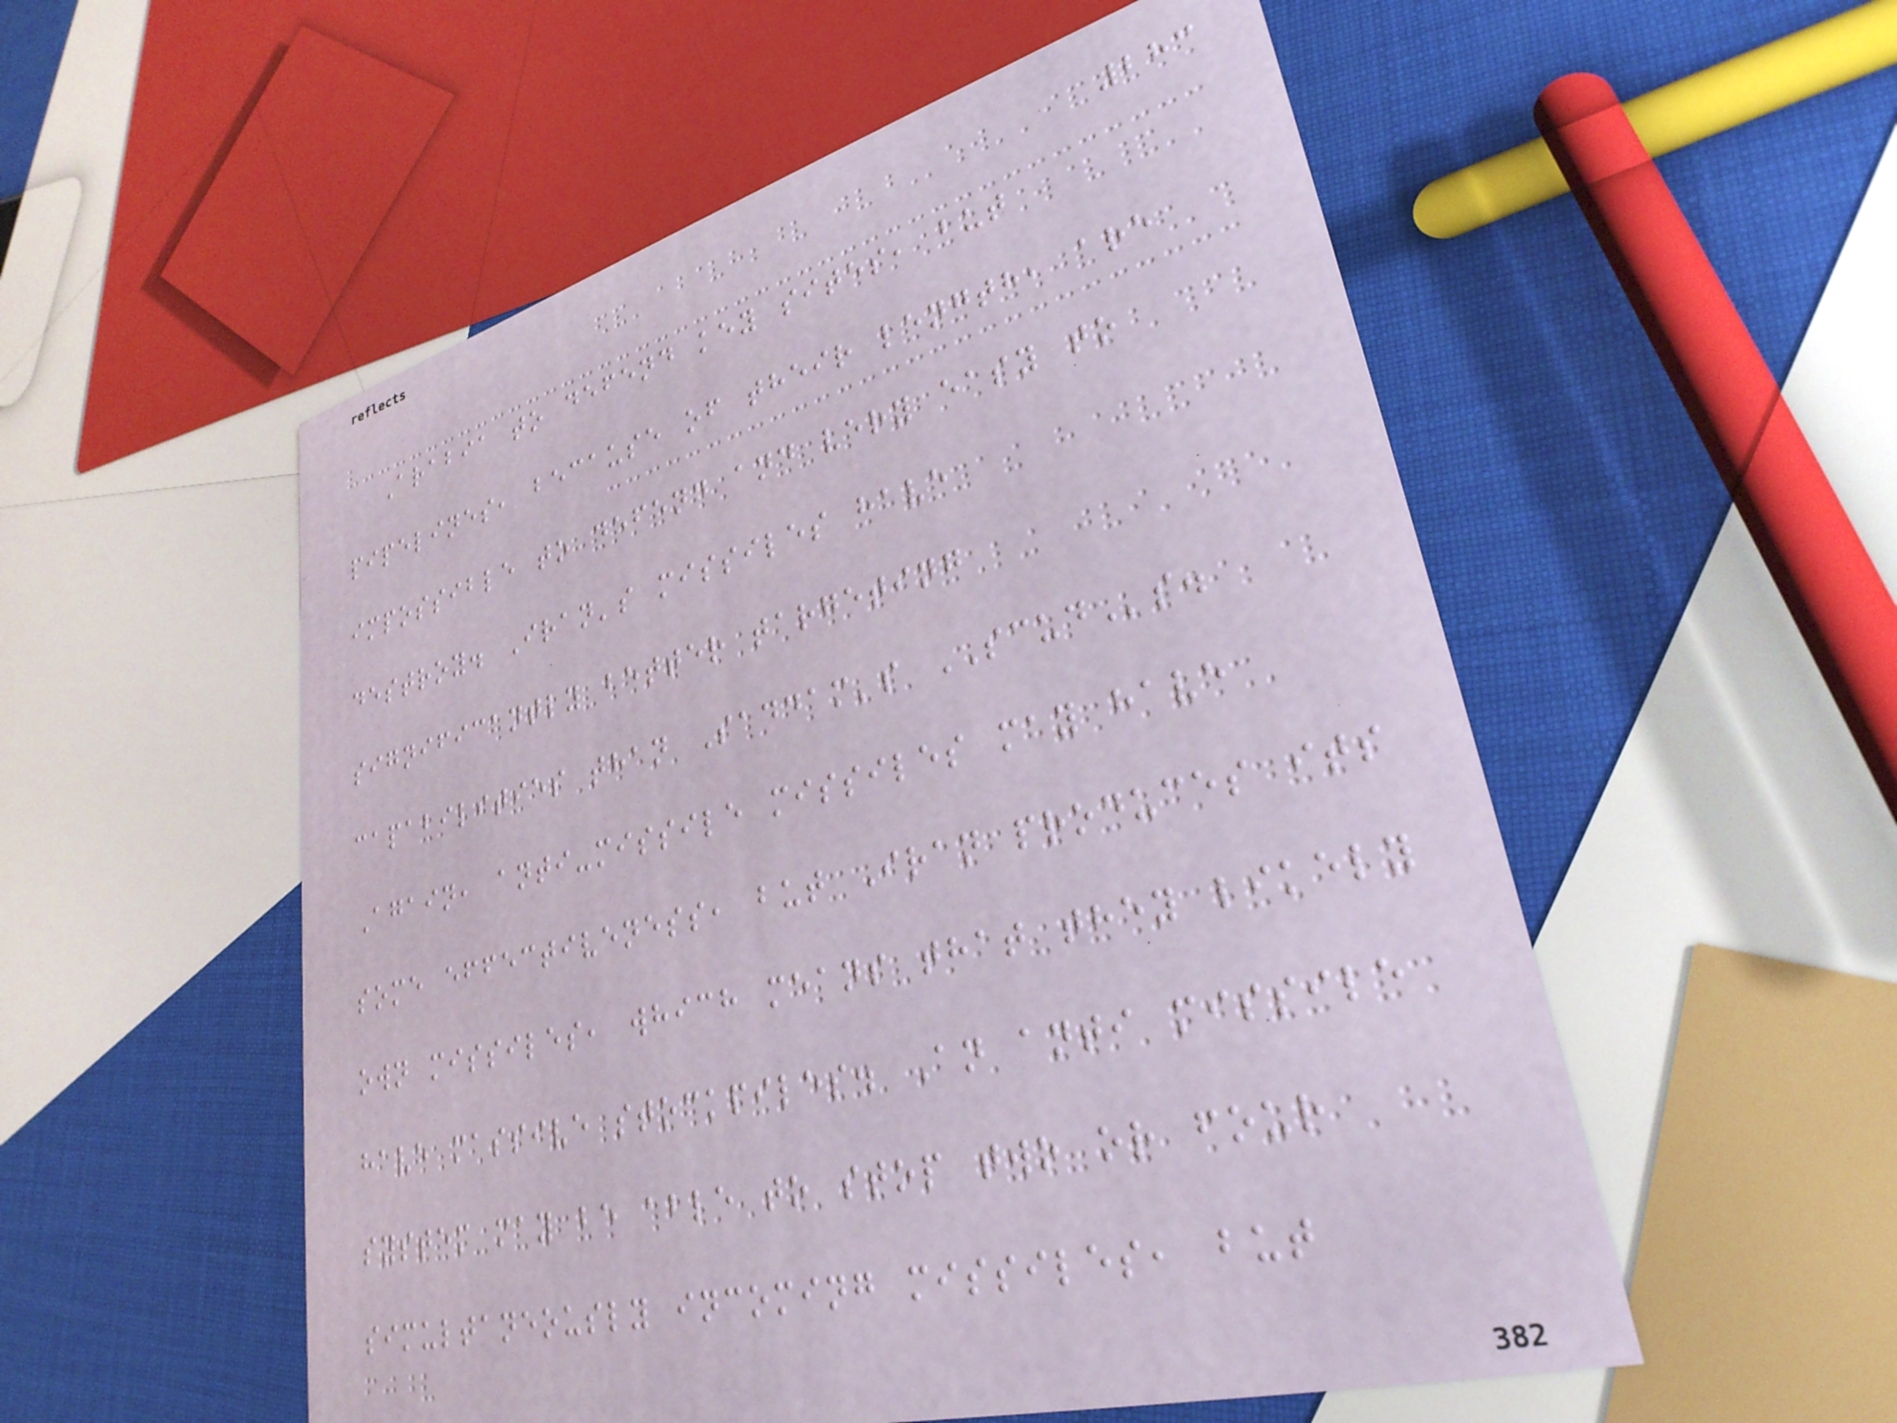283
Arabia to defend key sites, but
pipelines, because of their length, are
impossible to defend and very easy to
destroy. Iran's missiles have
significantly better targeting
capabilities than Saddam's SCUDs.
Again, anti-missile missiles may have
some effectiveness, but Iran produces its
own missiles, which means that they likely
have massive stockpiles. An anti missile
system may be able to stop two or four
simultaneously incoming missiles, but
